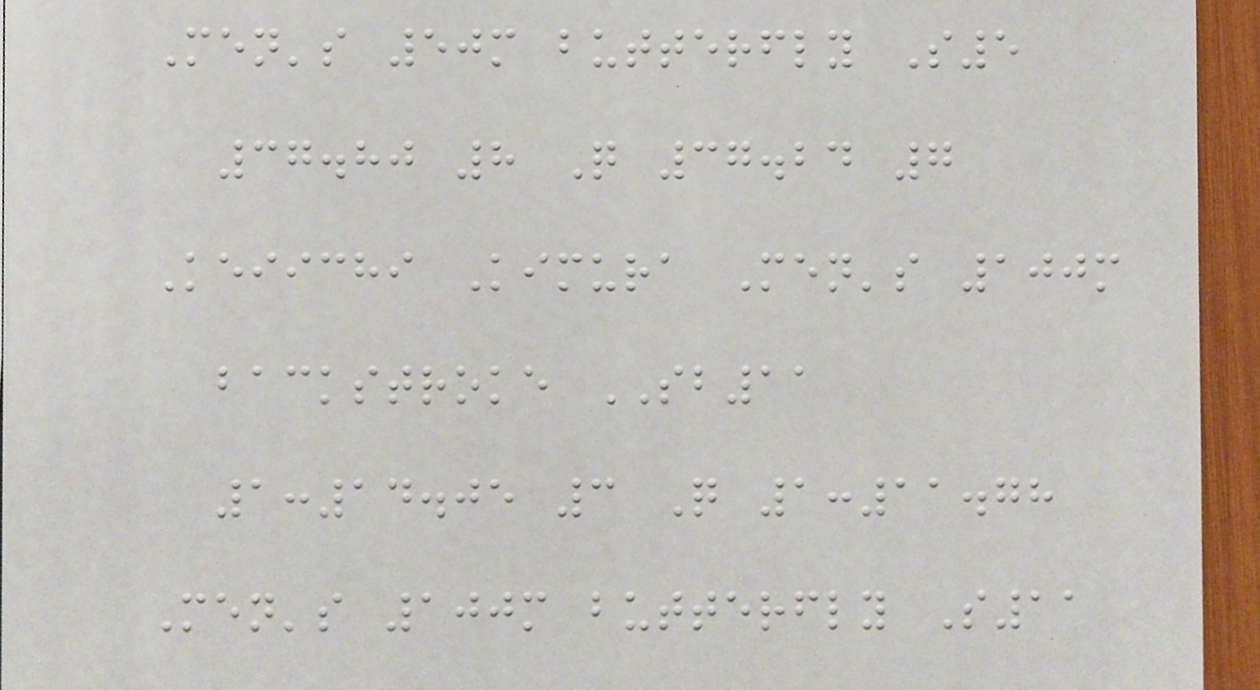Men's 50m butterfly S5
37.80 8 Q 37.24 7
Keiichi Kimura Men's 100m
backstroke SB11
1:14.05 3 Q 1:11.78
Men's 100m butterfly S11
